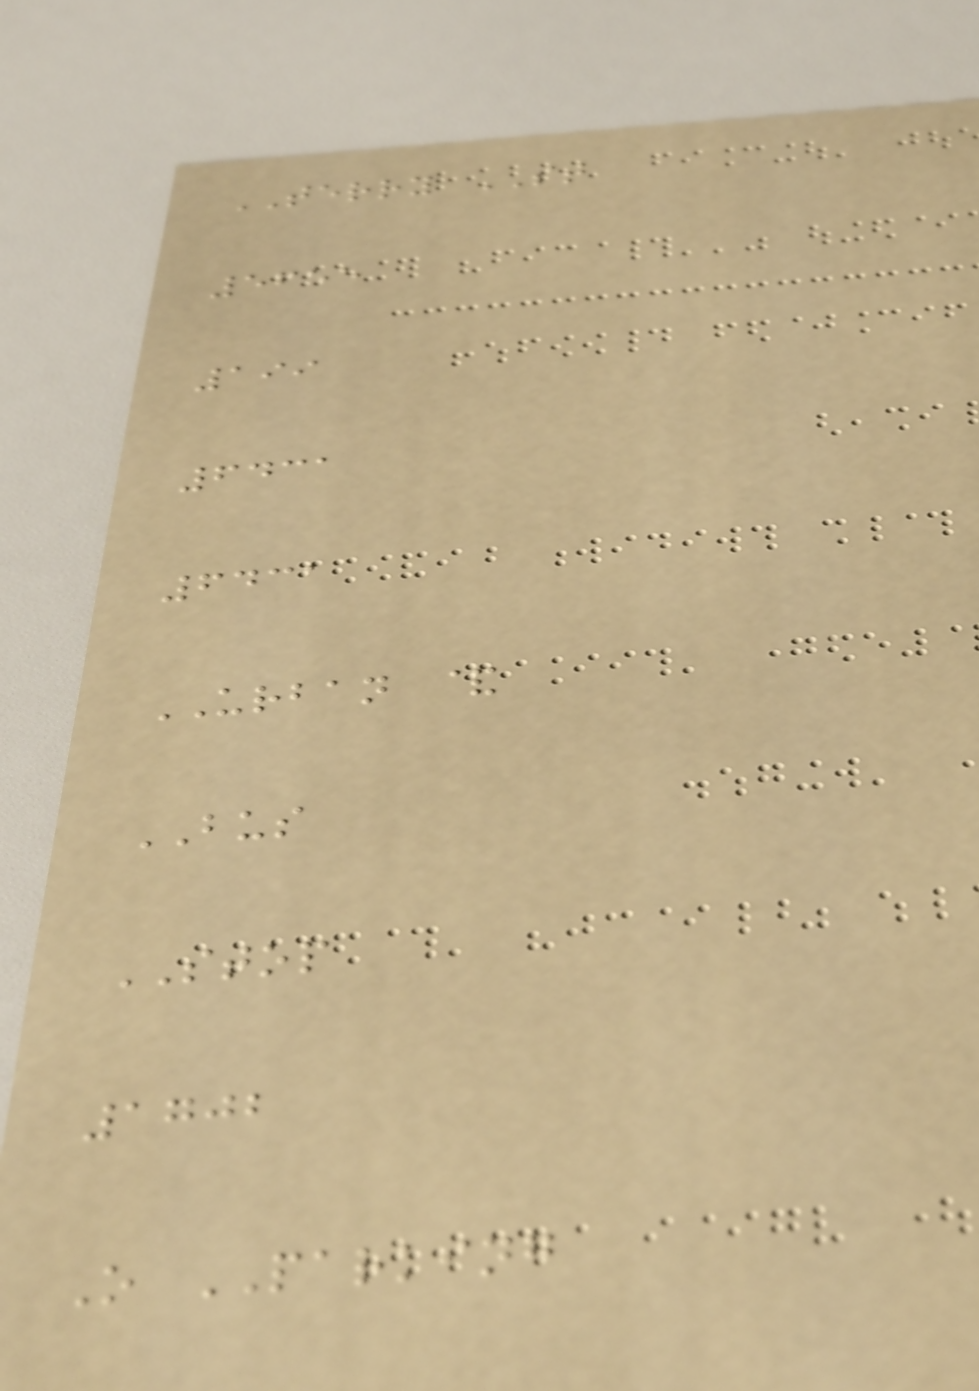TERRY ST
5655
199
6431
6431
URBAN &
BUS
STOP
1702
O PARKING
